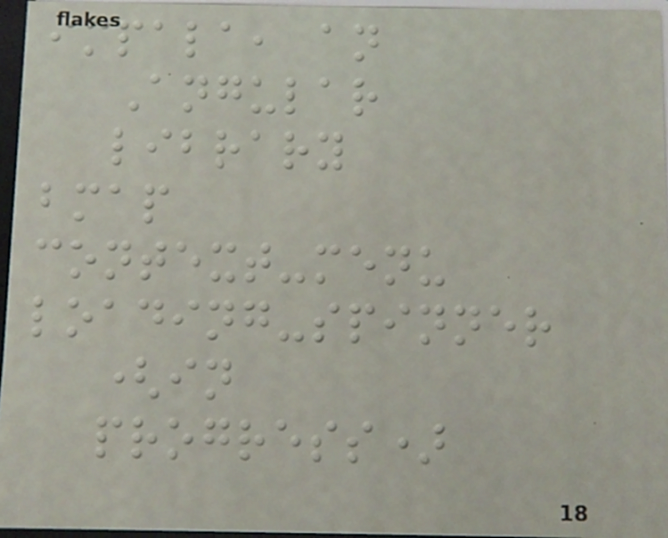impala, an
Angular
library
bmap
context-menu
loading-spinner
(in
progress)
